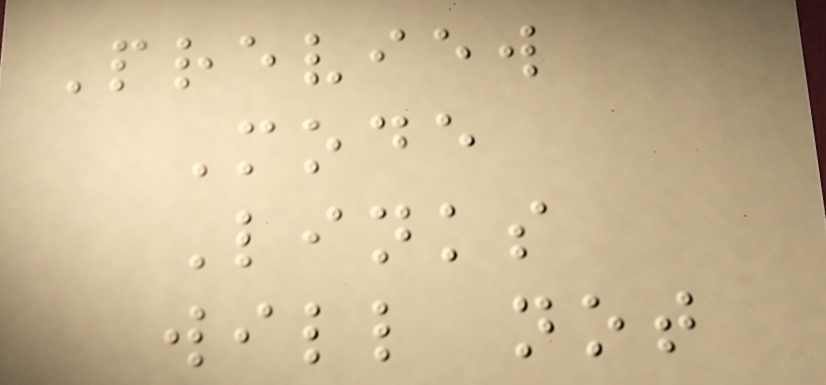Preview
Mode
Links
will not
